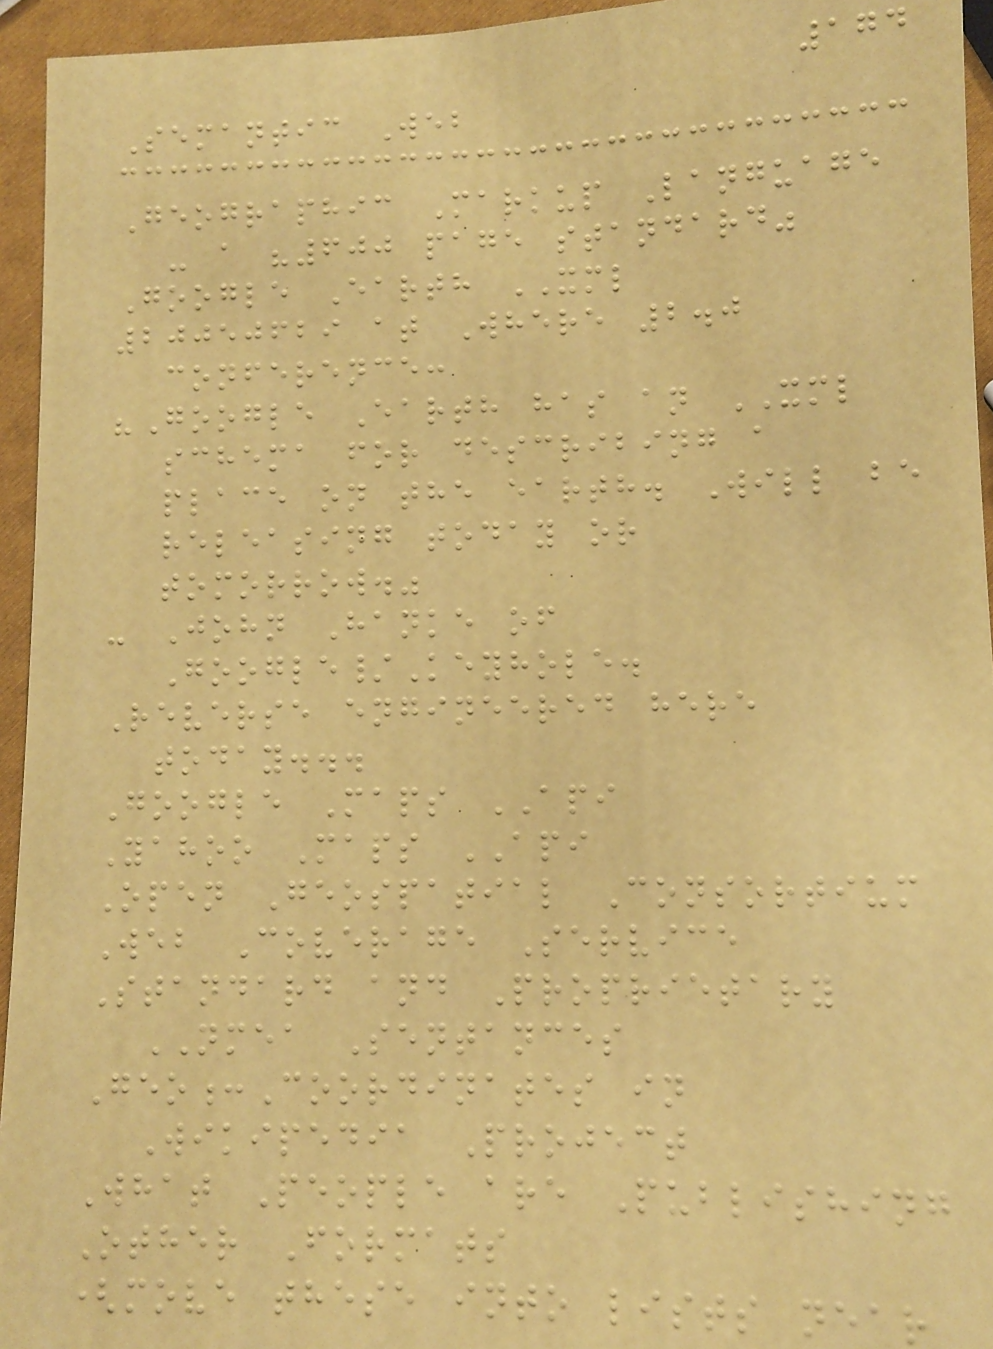174
Semantic Web
Geographic Markup Language
- a "600 page standard"
Google Earth XML
20050629 at Where 2.0
conference:
"Google Earth has an XML
schema for describing a
place on the earth. Will be
releasing today or
tomorrow."
- John Hanke of
Google/Keyhole.
Reverse engineered here
today...
Google Maps API
Yahoo Maps API
Open Geospatial Consortium
Web Coverage Service
Standard and Proprietary
NMEA Sentances
Geo:Coordinates in
Wikipedia Project
What People are Publishing
Other Formats
(move these into lists near
